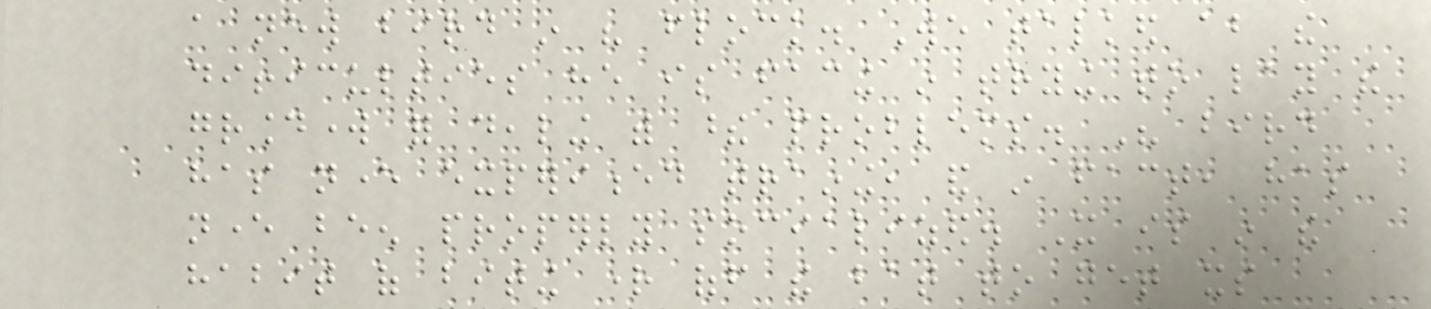a new bird in his flock. We talked about the
difficulties he is facing in trying to lay the
groundwork for dealing with these problems. His bird
has never experienced training, and in fact, has
never been properly socialized. It is in the
habit of biting right off the bat to get its
